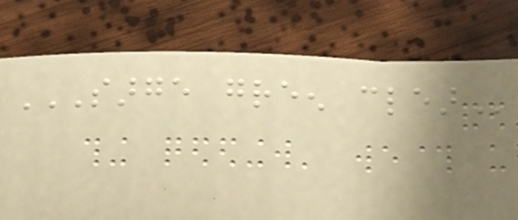SARGE GREEN CLEAR
